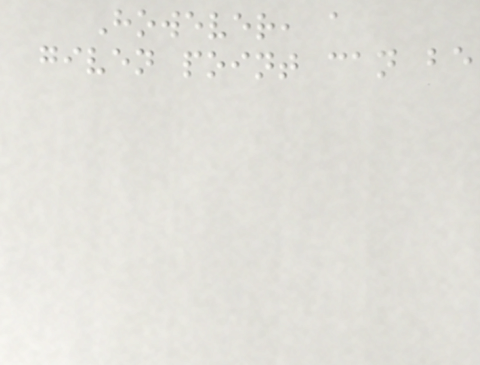However, a
given point can be
